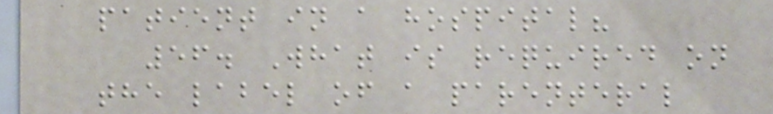patient in a hospital?
56. What is required on
the label of a parenteral
